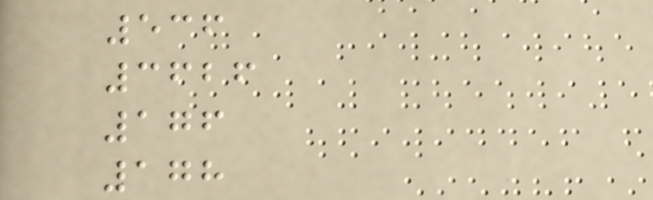536
3626
176
178
